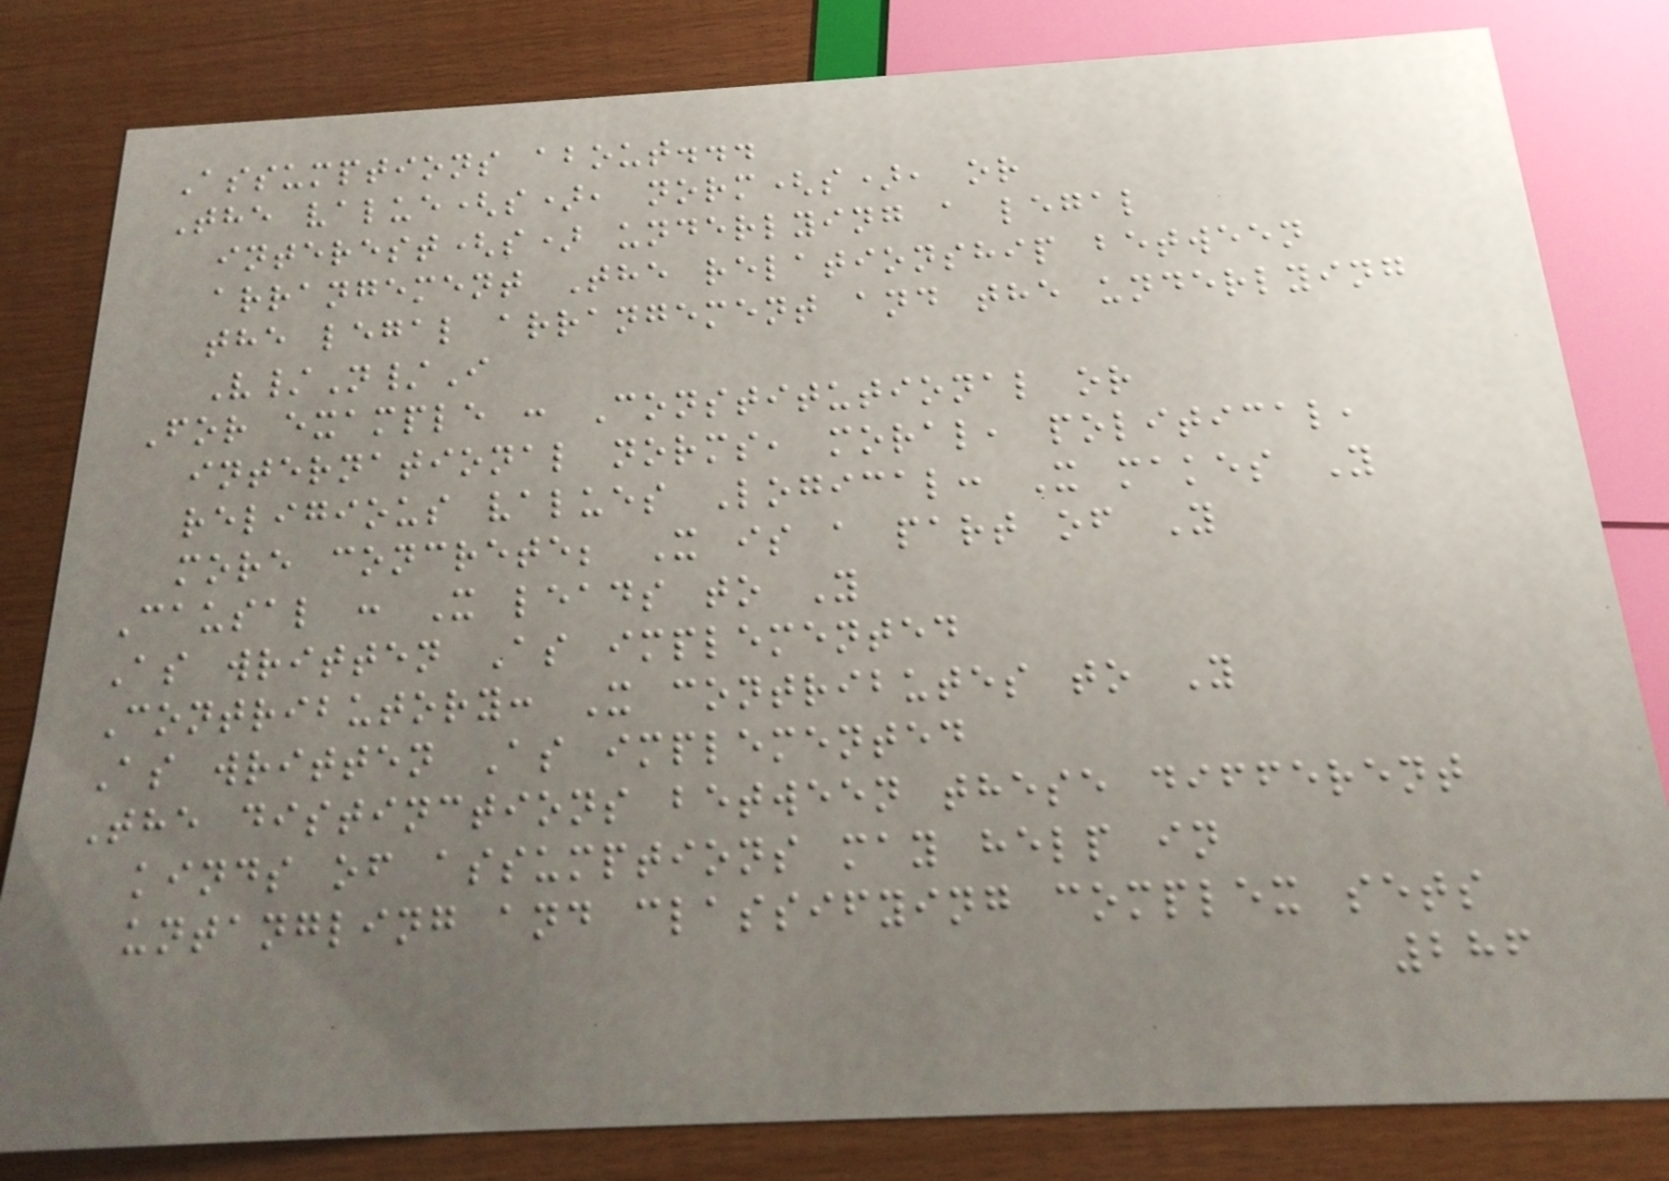Assumptions about...
The value(s), norm(s), or
interest(s) underlying a legal
arrangement The relationship between
the legal arrangement and the underlying
V/N/I
For example : Constitutional or
international norms, moral, political,
religious values Logical: X makes Y
more concrete; X is a part of Y
Causal : X leads to Y
As written As implemented
Contributory: X contributes to Y
As written As implemented
The distinctions between these different
kinds of assumptions may help in
untangling and classifying complex sets
286
